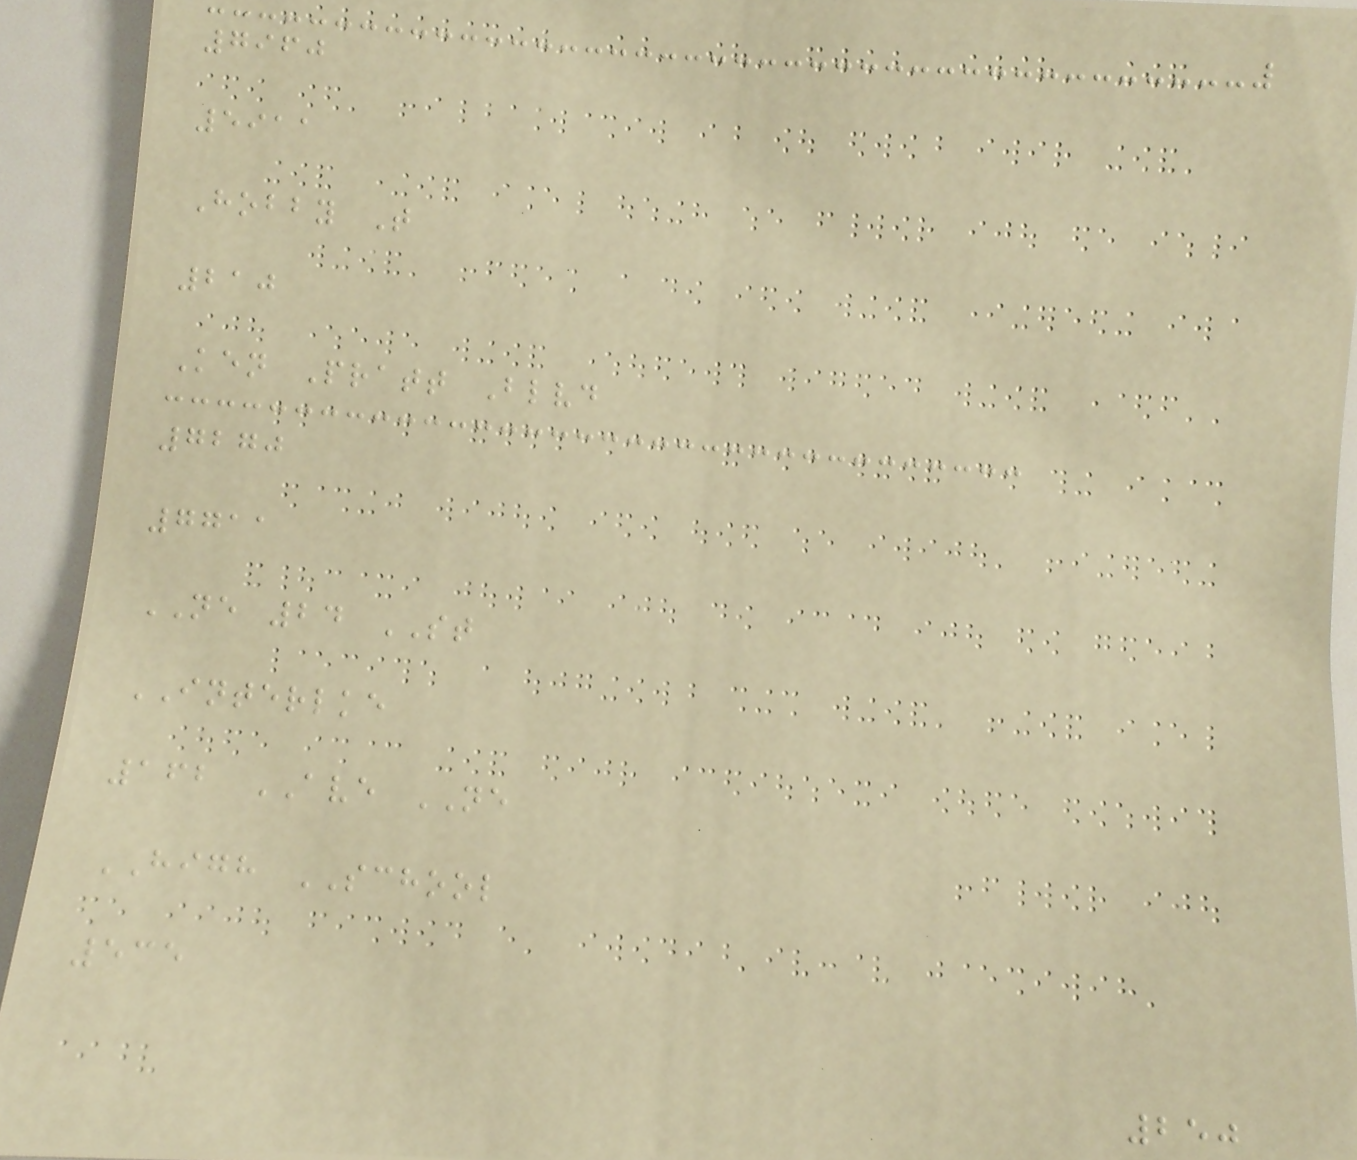7960
5911
Hobby T
210
Ken Pratt Blvd
7270
7711
NE 24 ST
INTERLKE
162 AVE NE
HIGH SCHOOL
535
250
